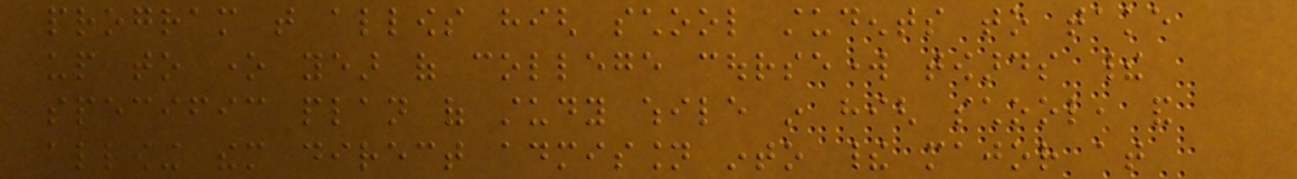program that allows high school students to take
up to one year of college coursework towards their
specific plan of study while in high school, and
allowing them direct admission into their major at
